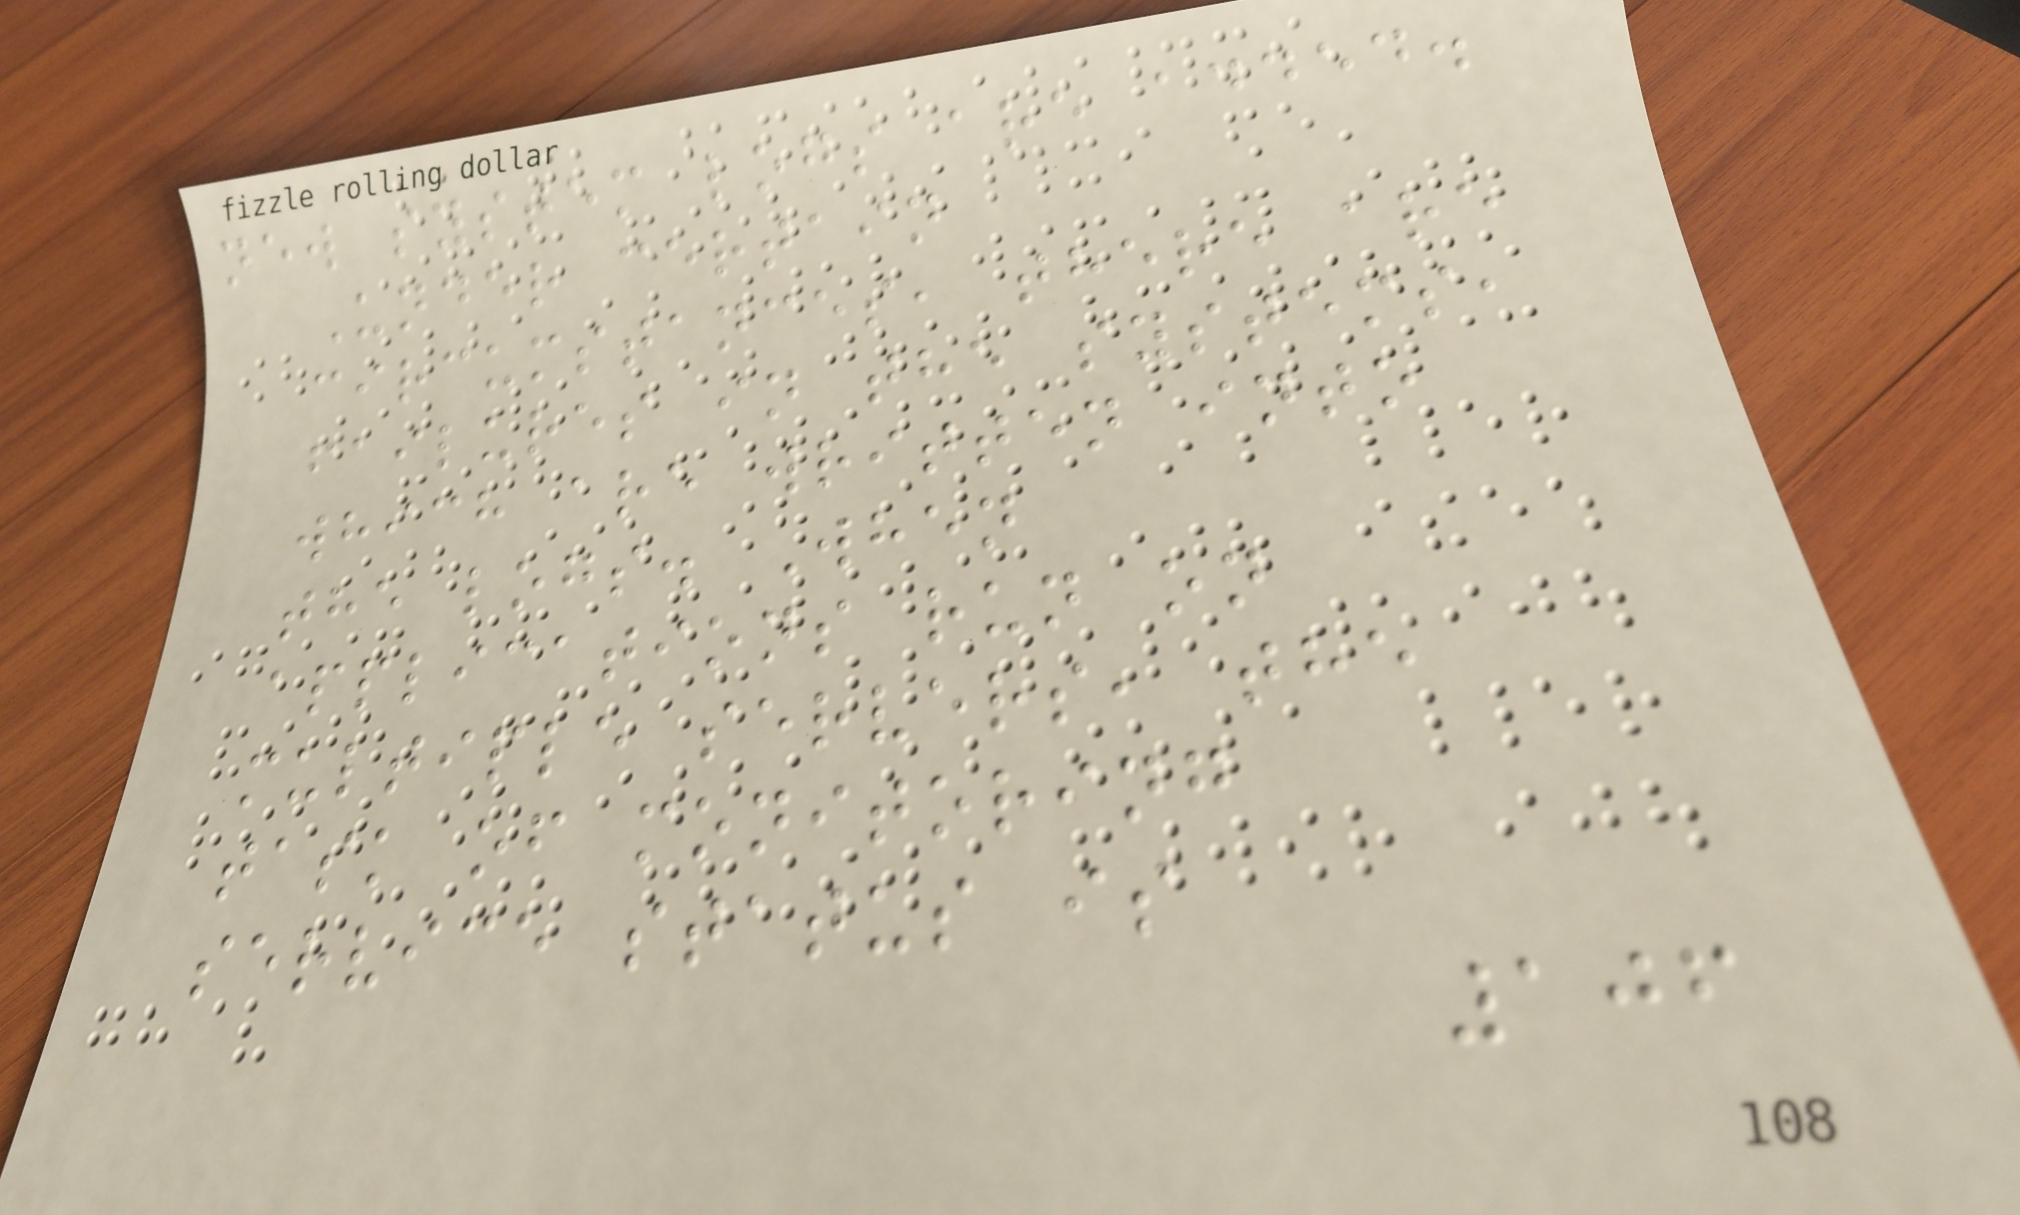new system logs are added.
Under certain
circumstances, there are
failures in the systems,
which are written into
the logs. When
applications run on
multiple servers, the
task of monitoring
service status is
106
